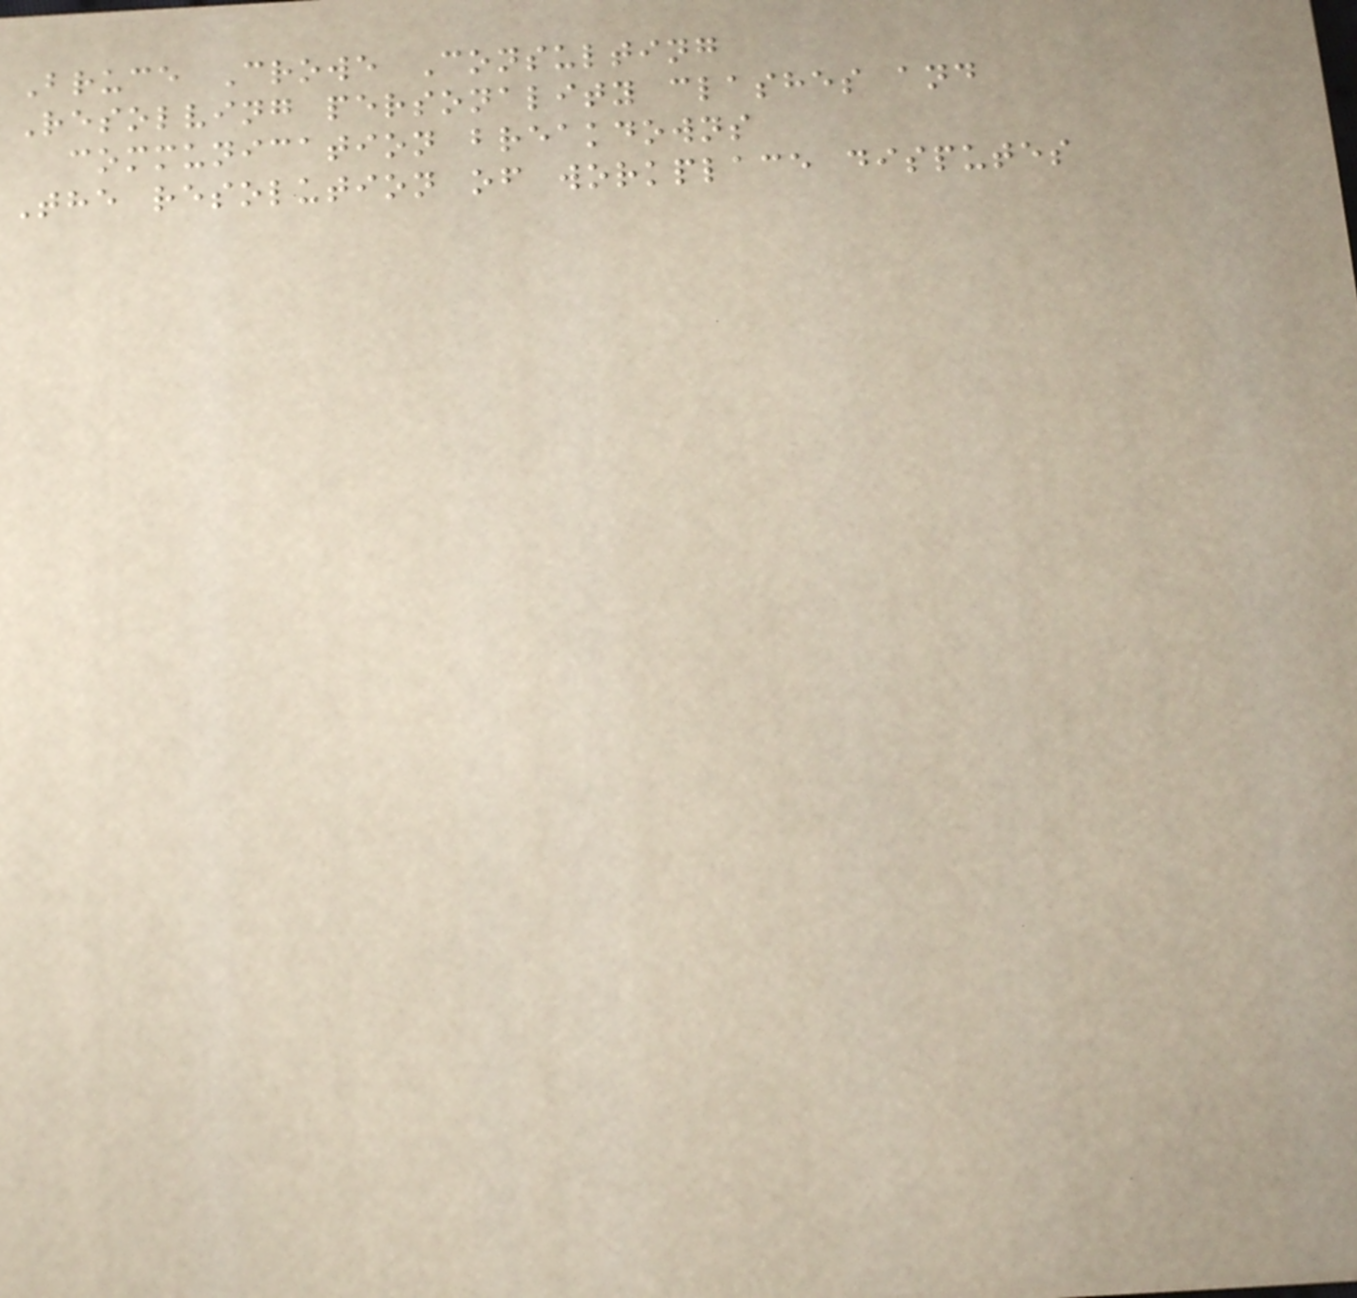Bruce Crowe Consulting
Resolving personality clashes and
communication breakdowns
The resolution of workplace disputes
